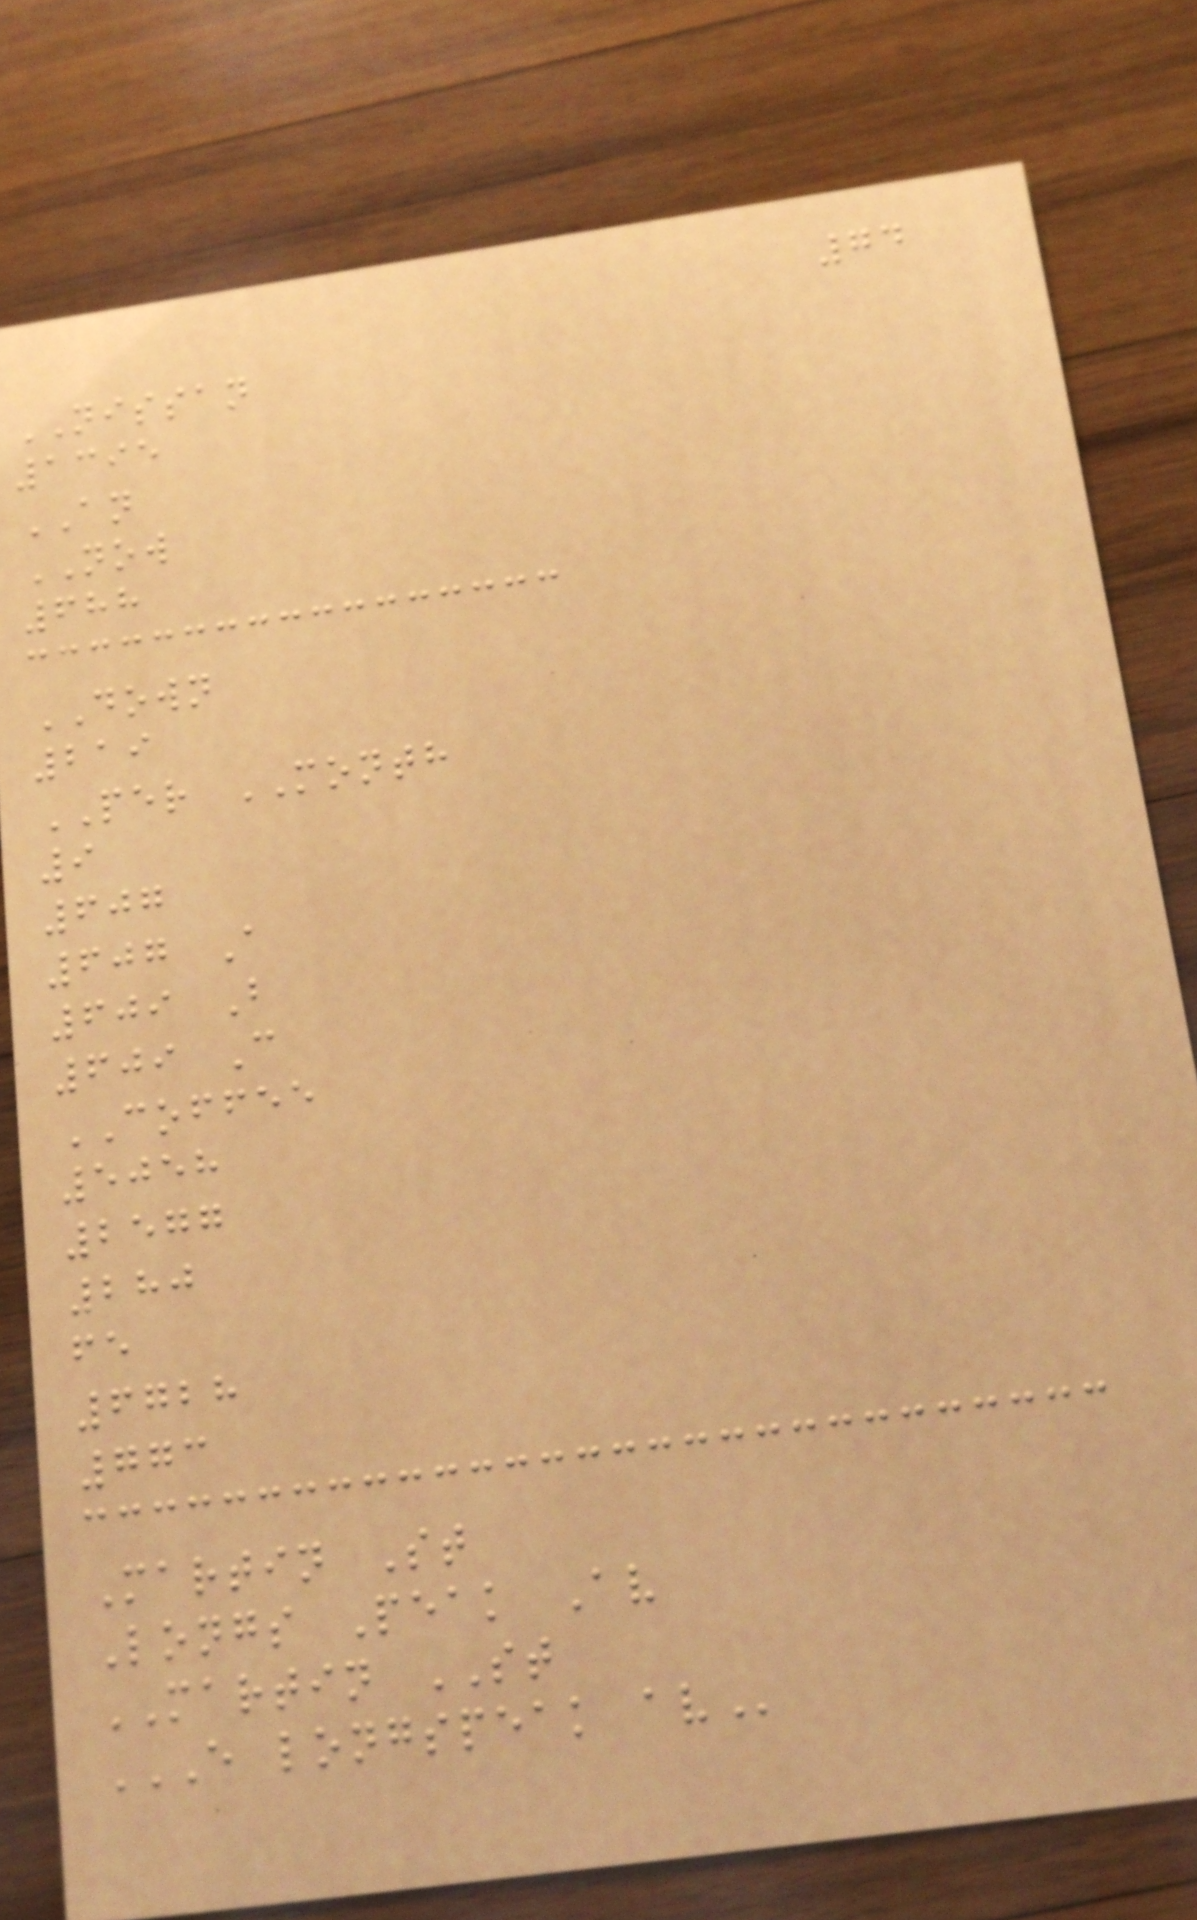74
NISSAN
1395
AN
NOW
688
DOWN
219
PER MONTH
9
607
607 A
609 B
609 C
COFFEE
5058
2577
280
fe
6728
773
Martin St
Longs Peak Av
MARTIN ST
E LONGSPEAK AV
